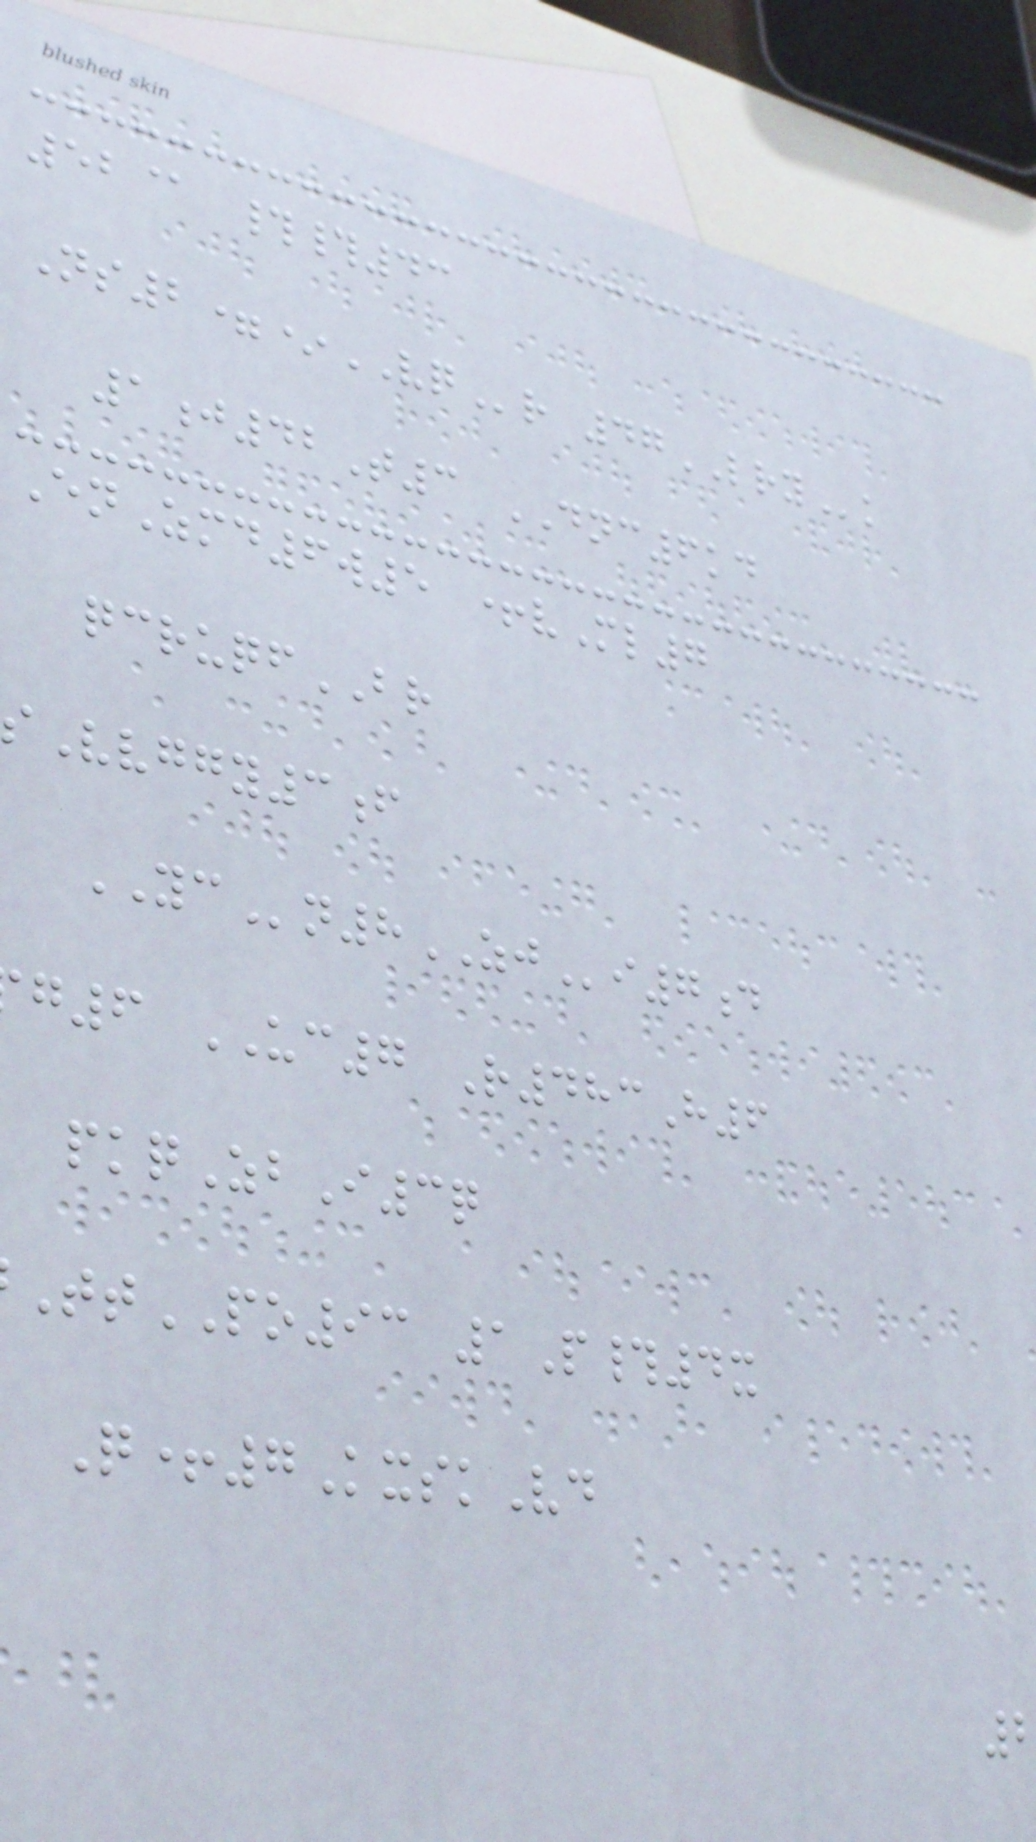52@ ##43
Ns2=*VQr 47LRYk
1j42T3 DNC6kd
EnZmd6w5 +vMl7
qcruqfBR
sVvggy3f
YCn8ZJi7d
g6 UC7 R483H6
pkqZbI3q
TtPO93 1P#4x
Q+7KxskVd
